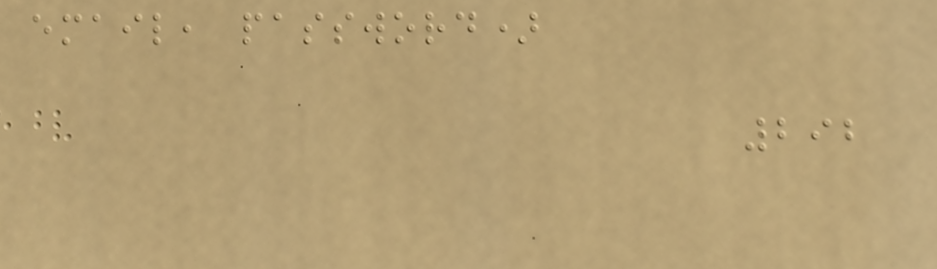email, password)
292
